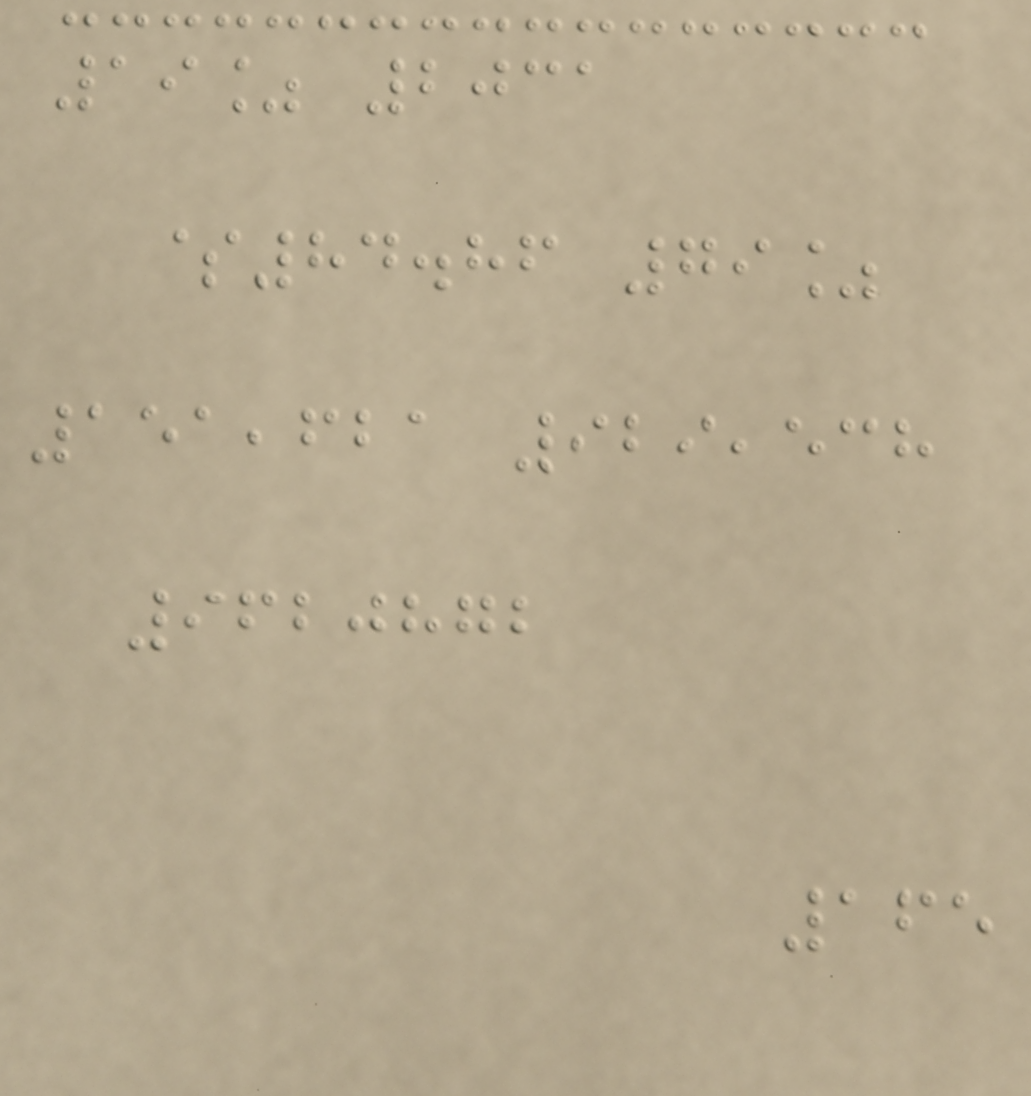19% 2031
$84.86 79%
151,621 929,538
9620872
165
